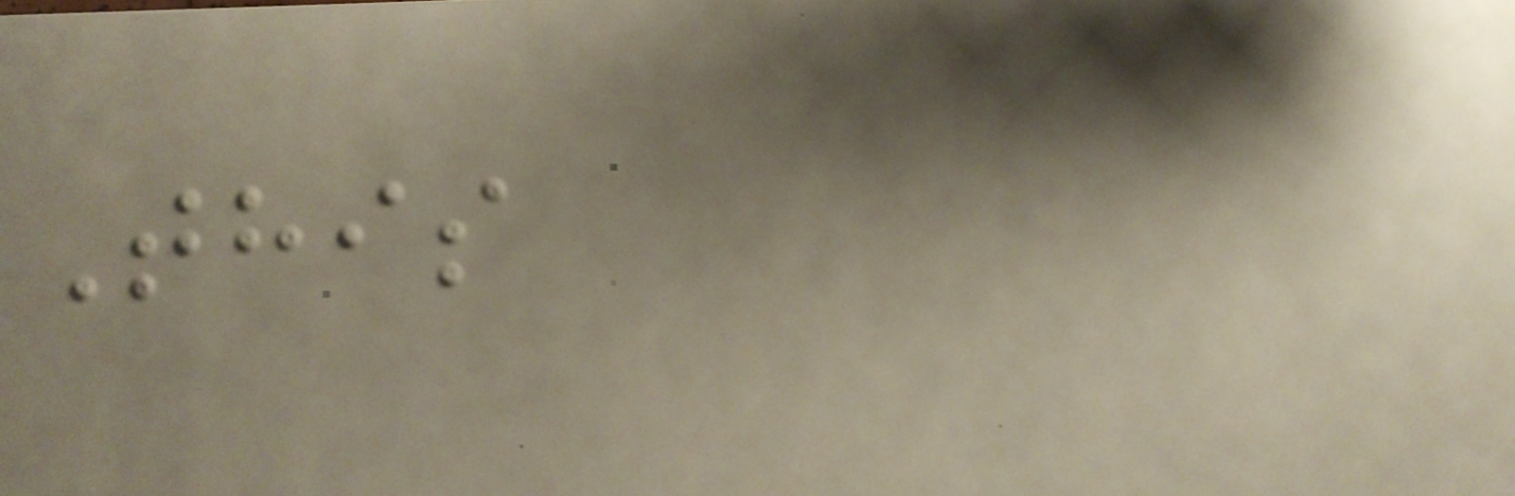This
